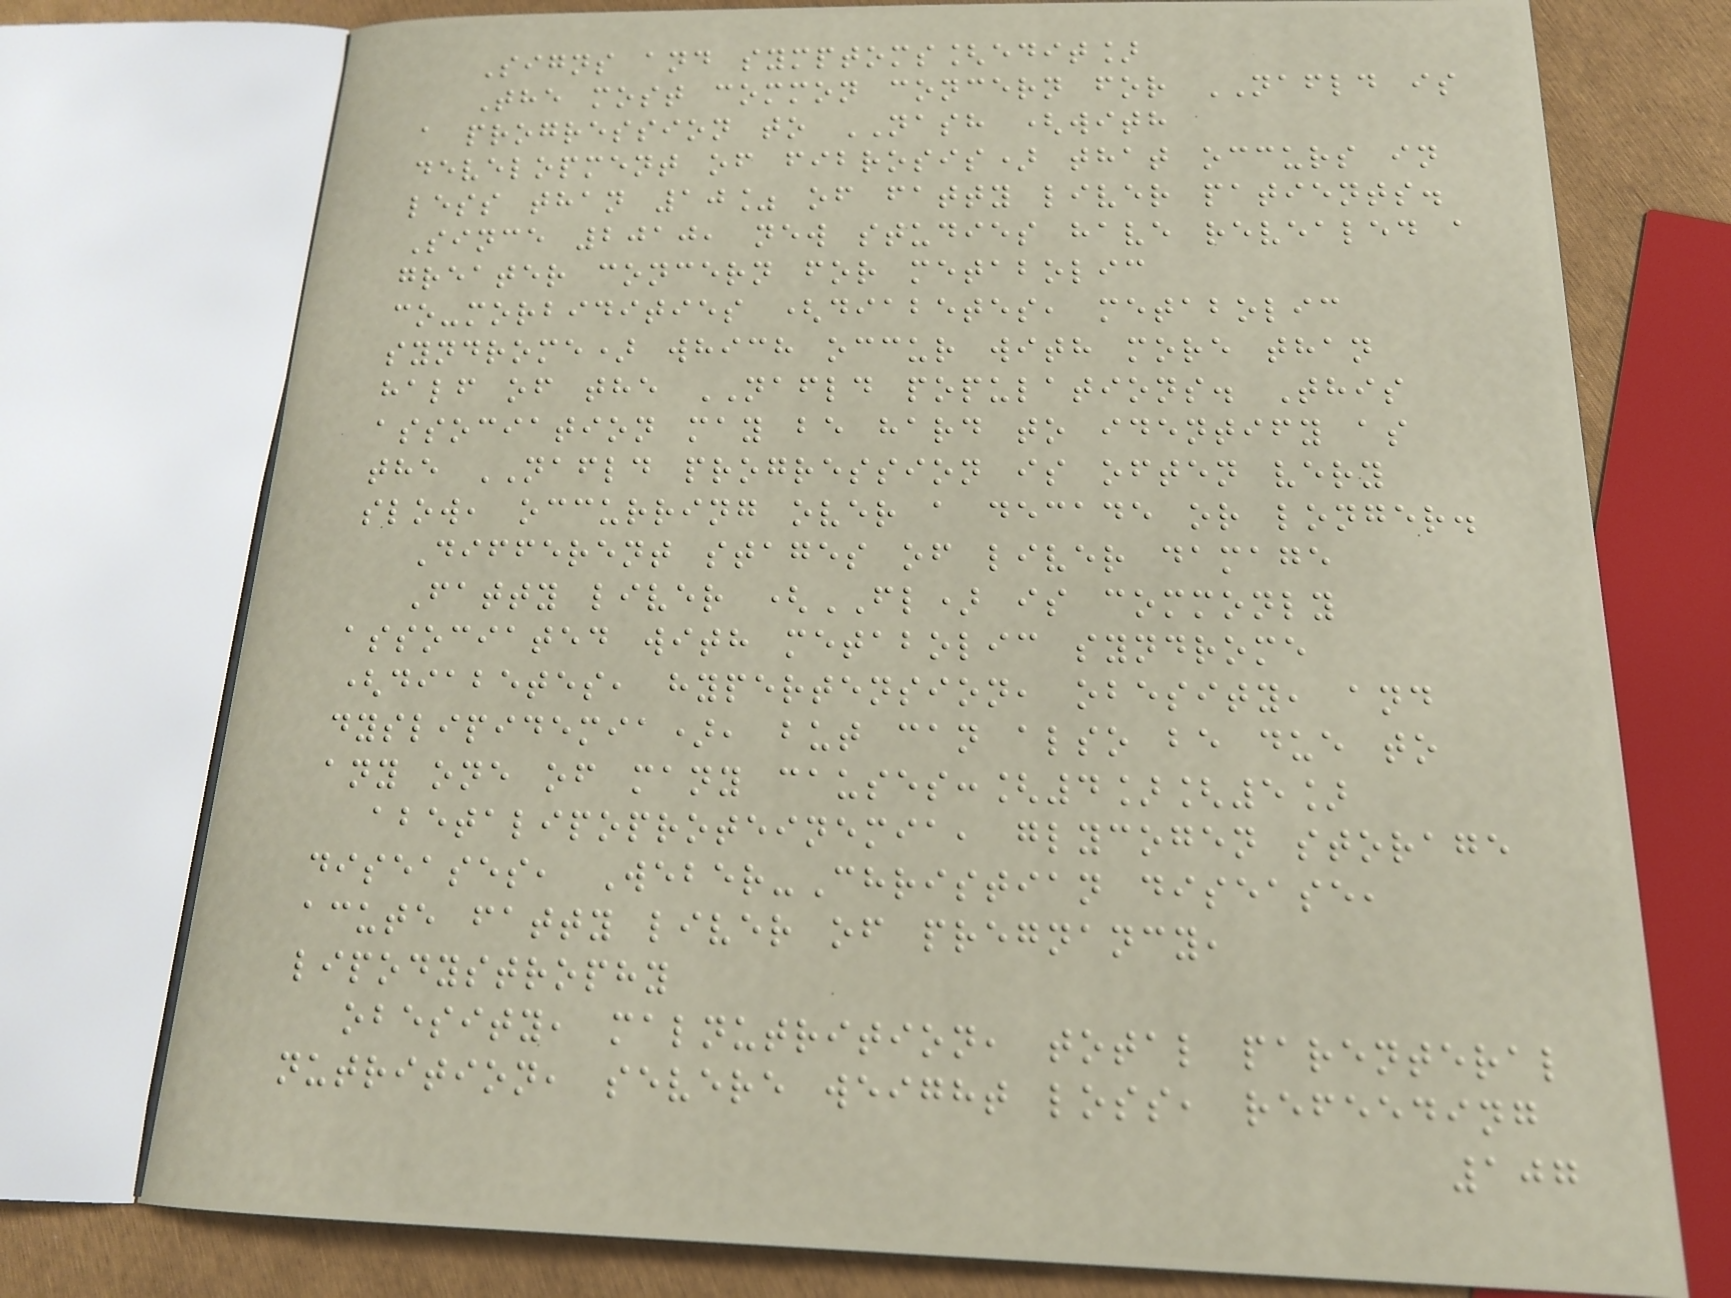Signs and symptoms[edit]
The most common concern for NAFLD is
a progression to NASH (with
development of fibrosis) that occurs in
less than 10% of fatty liver patients.
Since 2010, new studies have revealed a
greater concern for metabolic
co-morbidities (diabetes, metabolic
syndrome) which occur with more than
half of the NAFLD populations. This
association may be hard to identify as
the NAFLD progression is often very
slow, occurring over a decade or longer.
Different stages of liver damage
Fatty liver (FL) is commonly
associated with metabolic syndrome
(diabetes, hypertension, obesity, and
dyslipidemia), but can also be due to
any one of many causes:[4][5]
abetalipoproteinemia, glycogen storage
diseases, Weber-Christian disease,
acute fatty liver of pregnancy,
lipodystrophy
obesity, malnutrition, total parenteral
nutrition, severe weight loss, refeeding
107
